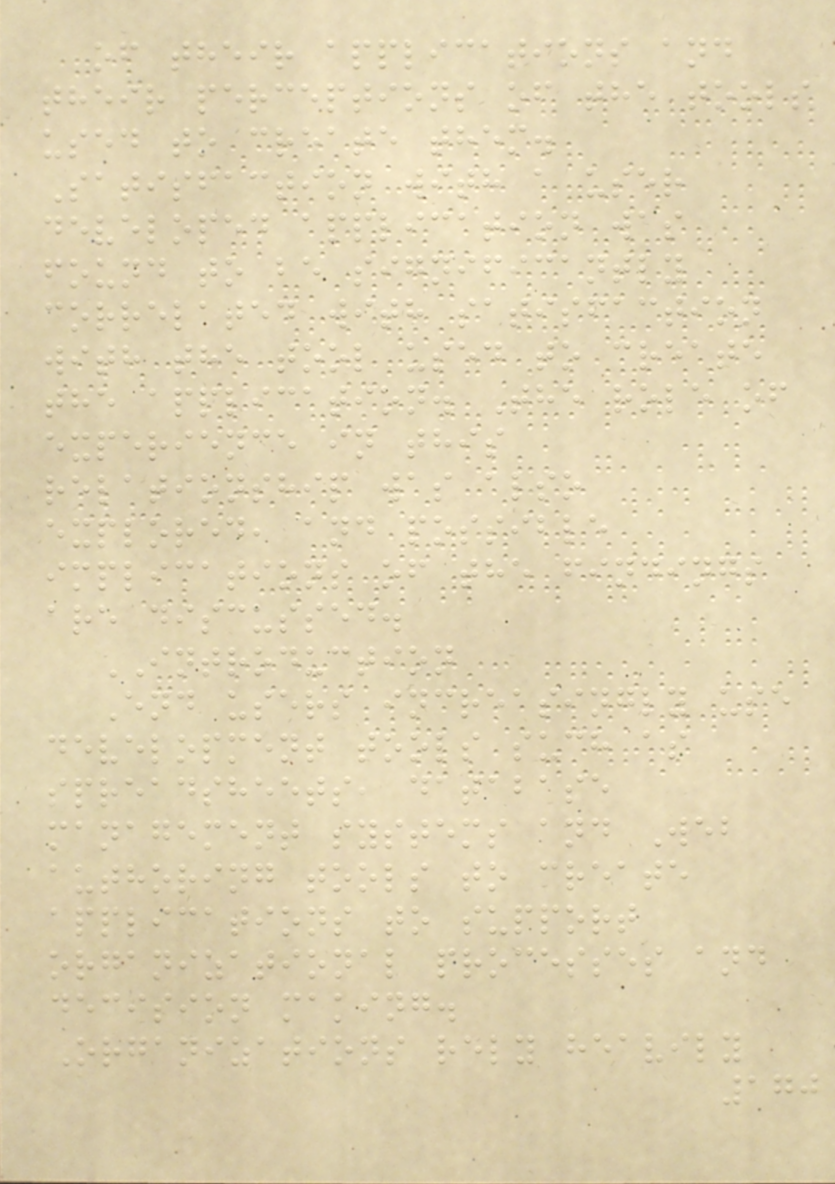of their applications and
their perceptions of the tools
used to create them.
Satisfaction with a user
developed application was
found to be significantly
correlated with satisfaction
with the tool used to create
the application. The role of
experience in this
relationship was also
explored, and possible
implications of the findings
are discussed.
INTRODUCTION
End users increasingly use
development tools such as
spreadsheets, database
management systems and Web
authoring tools to create
applications to support
organizational processes and
decision making.
Organizations rely heavily
170
